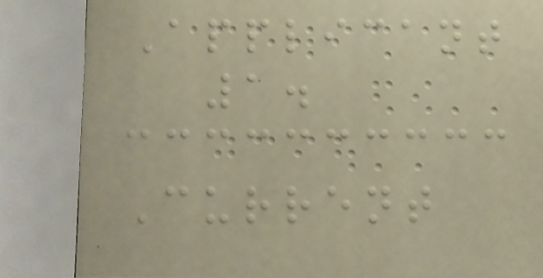Applicant
1.
Current
